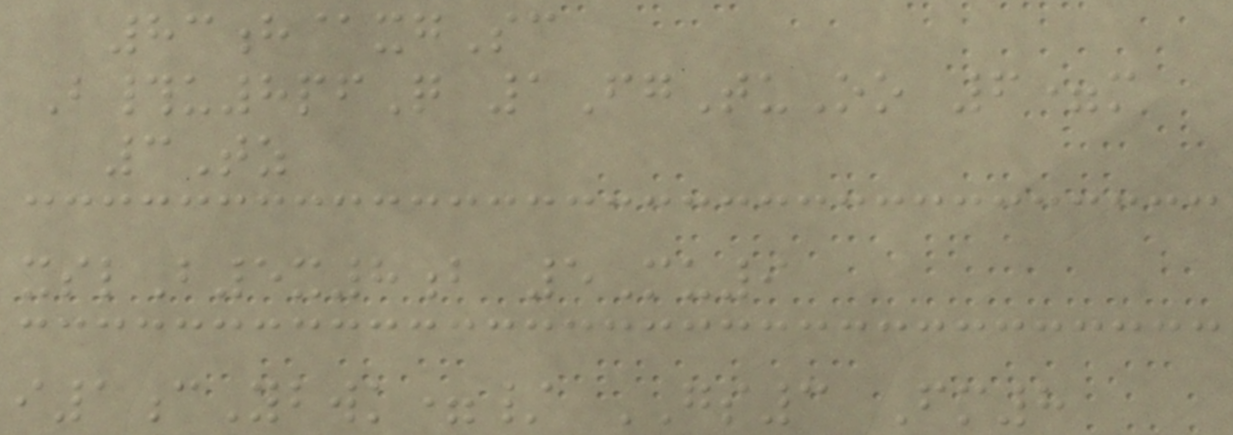83h@xgSc
B#u8pfQ 1FgTuOo 6=m
3Tz
xslB5x8b 5Mu9
i1cYbwk=/ GS3 Fm8
